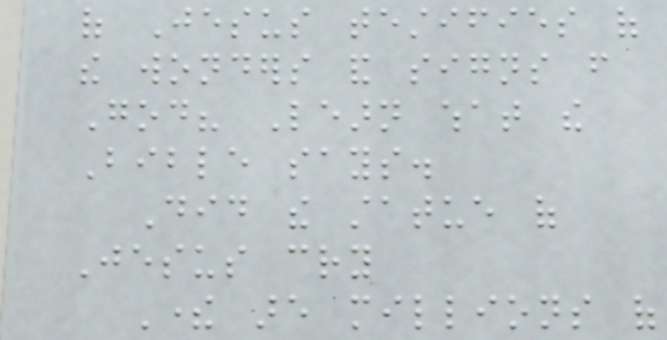of Jesus testifies of
the wonders and signs from
God? Learn what the
Bible says.
Did the statue of
Jesus cry
There are millions of
